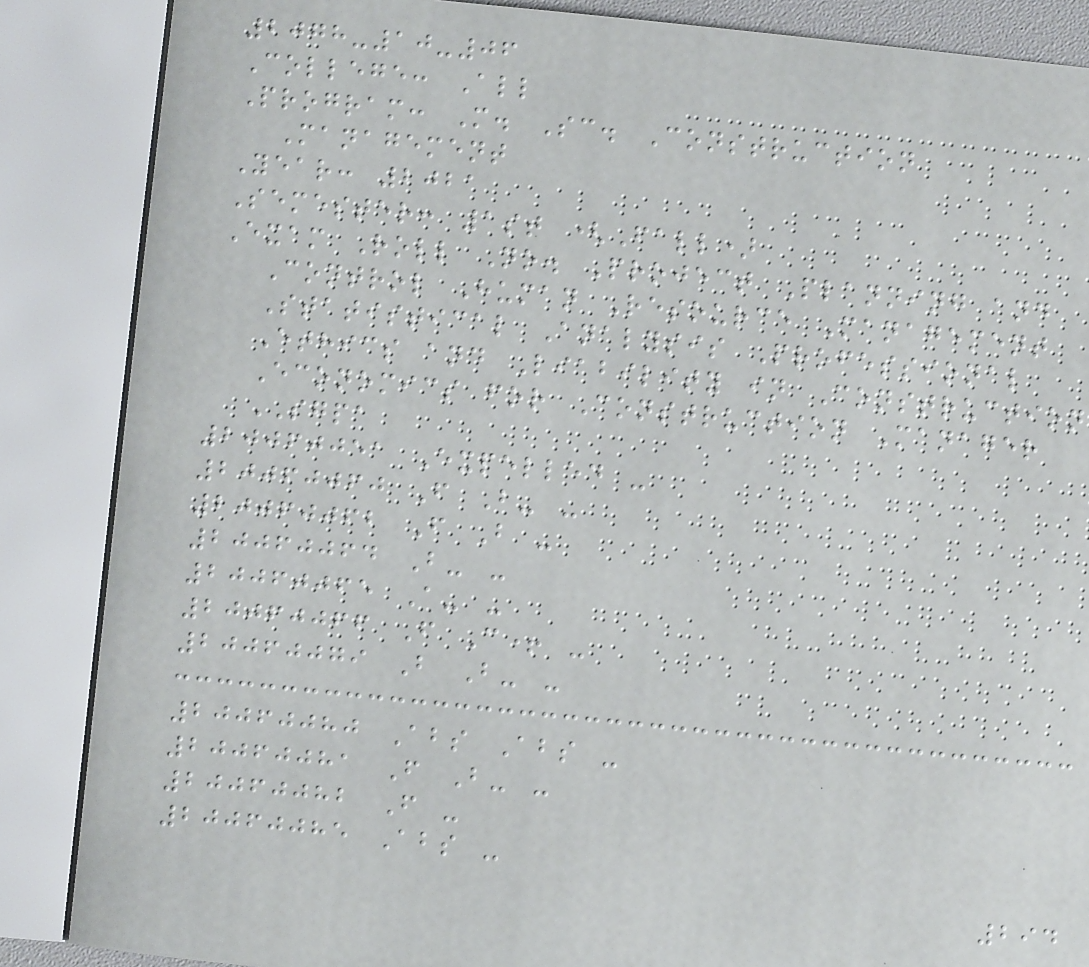2078-10-06
College: All
Program: M. Sc. Construction
Management
Year: 2021
Semester: 1st (Fall)
Exam Roll No. Project Planning and
Control Human Resource Management
Statistical Analysis Professional
Ethics and Liability in Construction
Economics for Construction Manager
SGPA
20060051 Expelled -
20060060 F B- -
20060062 F B -
20060064 B- -
20060065 A- -
20060066 F C+ -
20060079 B B- -
20060080 Abs Abs -
20060081 F B- -
20060082 F -
20060085 Abs -
294
